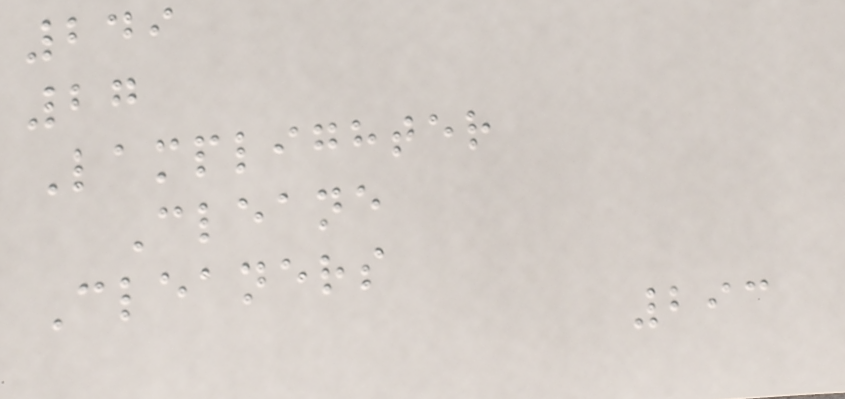249
27
Lamplighter
Cleane
Cleaners
293
